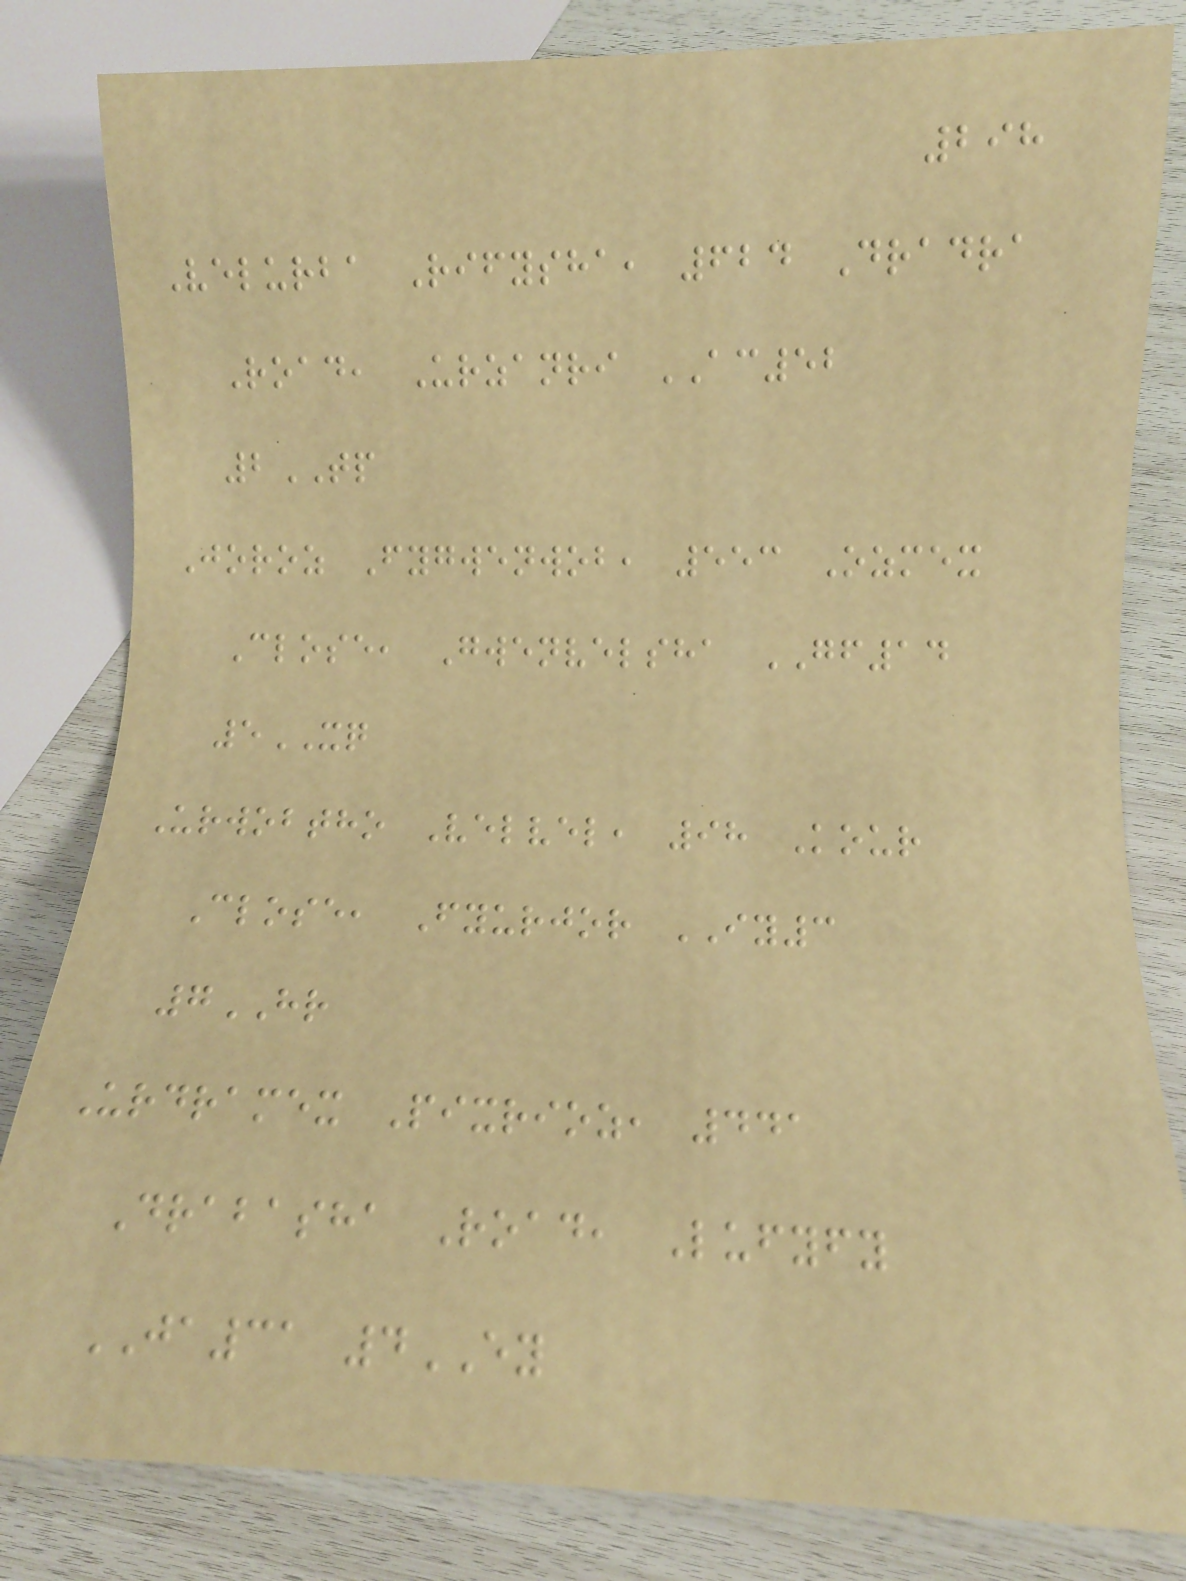298
Velurba Rifysha, 624 Dradra
Road, Urzanri AC52
2TP
Joroz Fygwenwob, 553 Ozmex
Close, Gwenvelsha GF14
5XQ
Urwobtho Velvel, 98 Kour
Close, Fyurjor IY3
7HR
Urdramex Pixrioz, 441
Drabasha Road, Lufyfy
JA31 4EY
